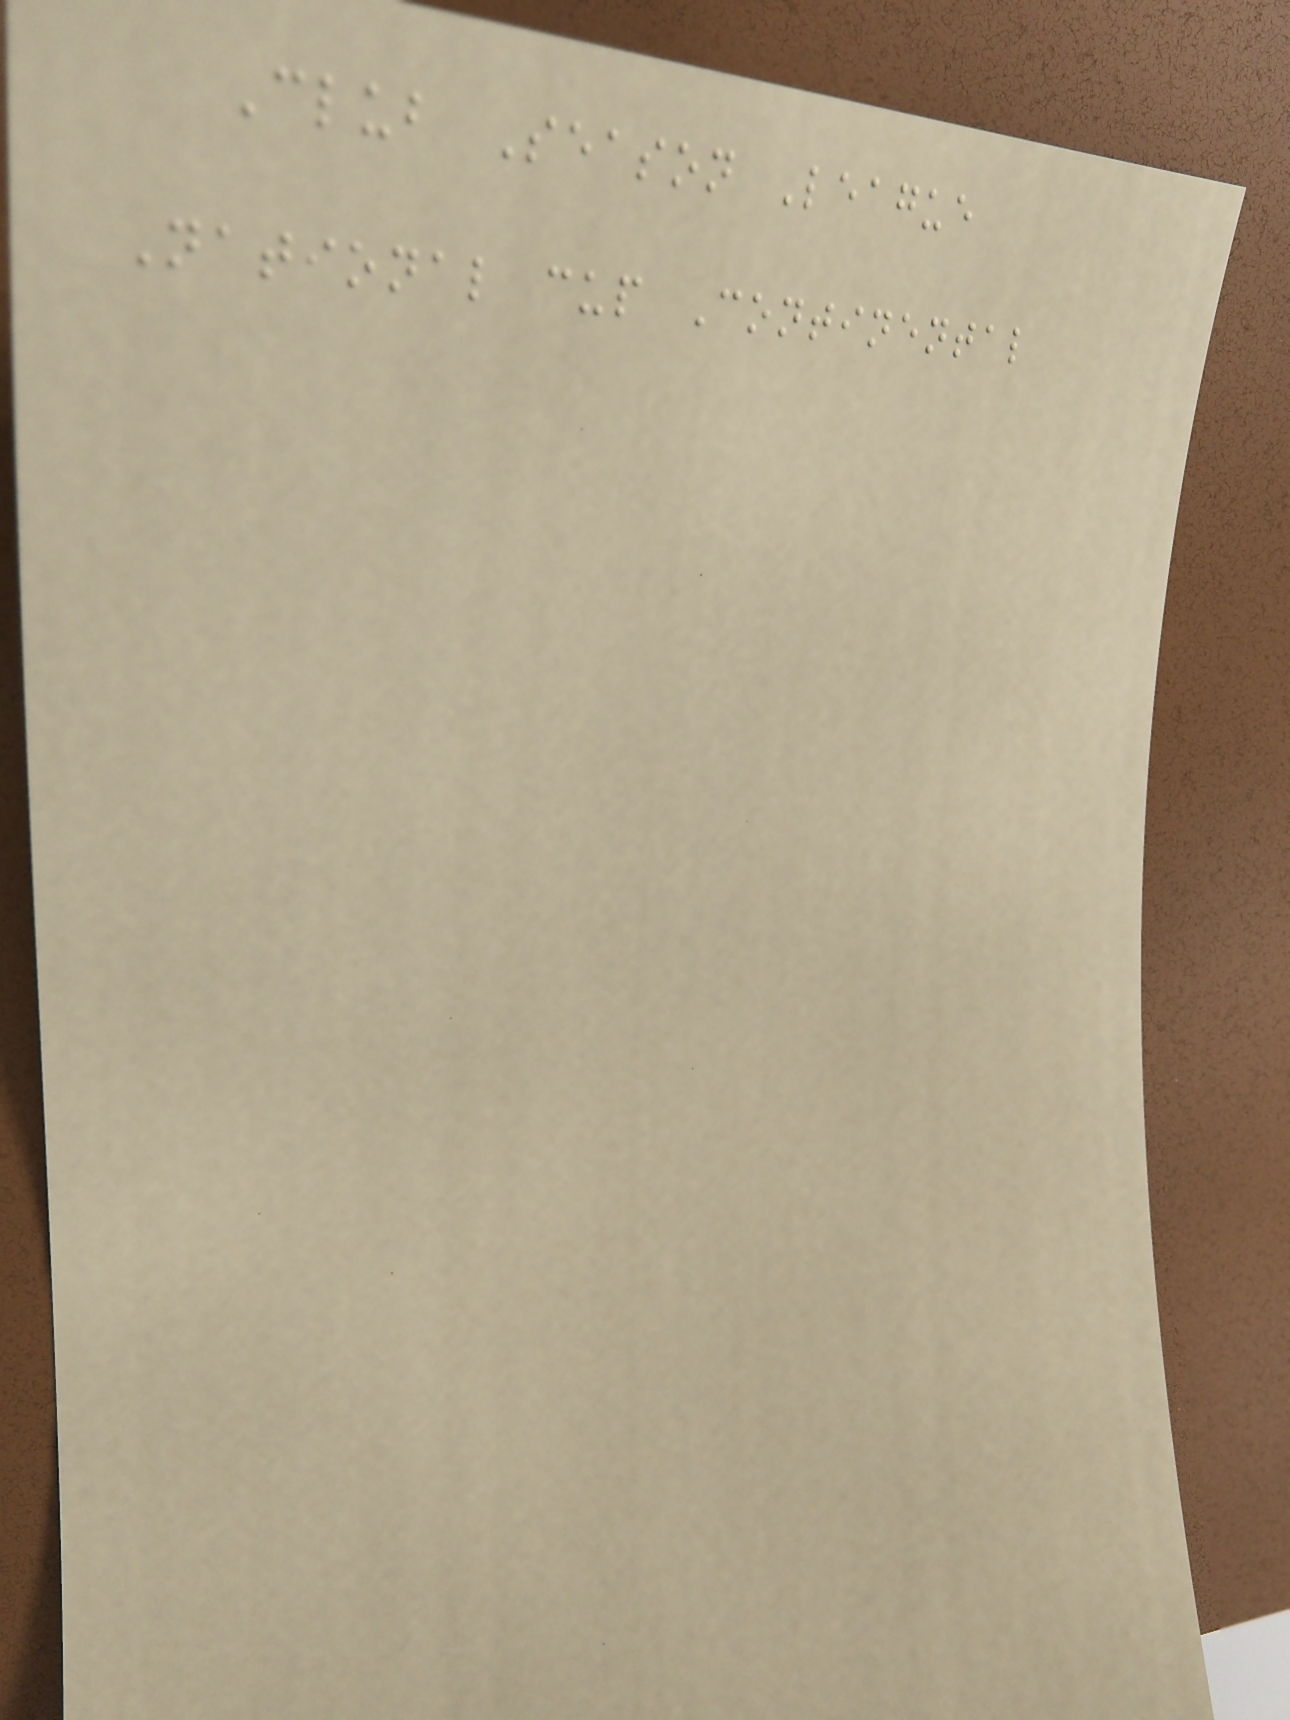Club Season League
National cup Continental
